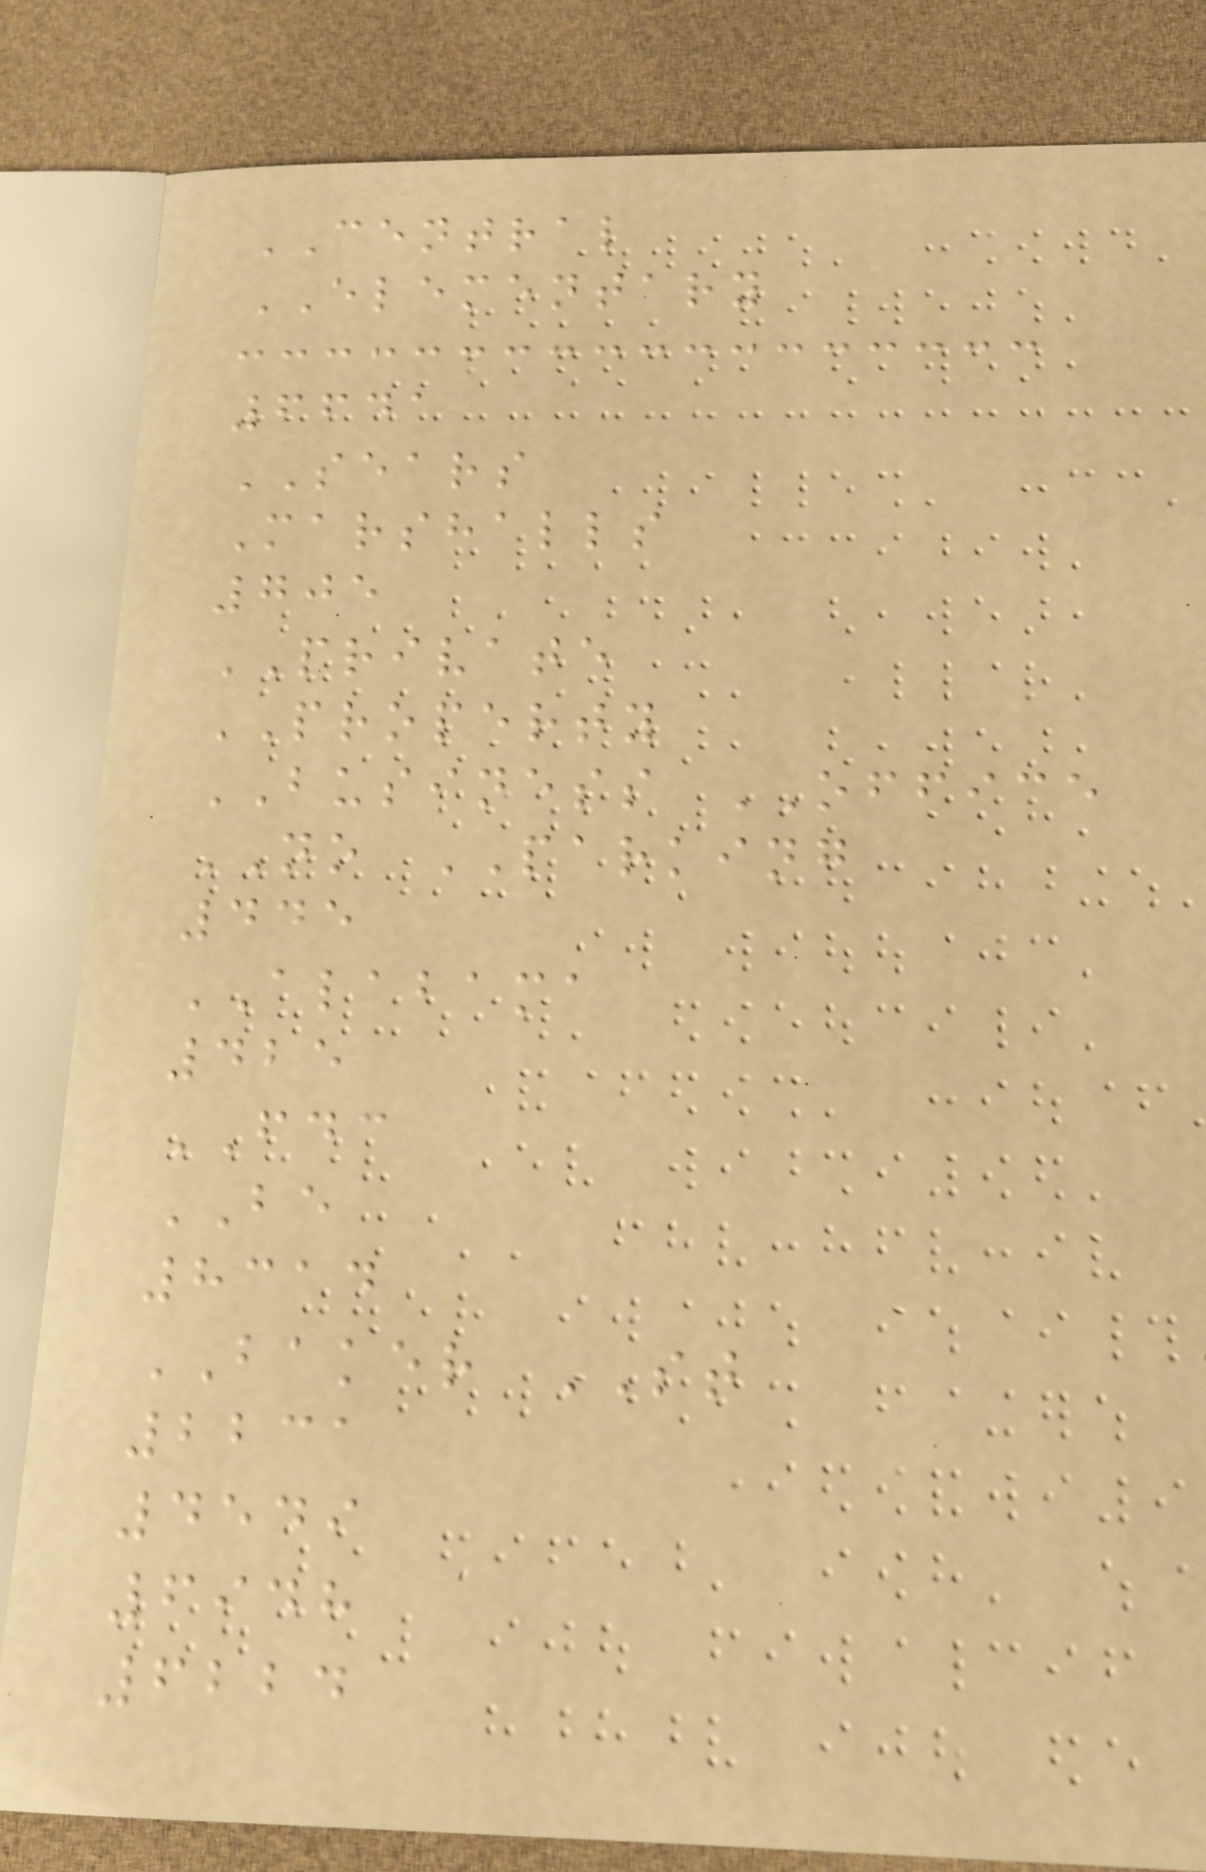CENTRAL
ELEMENTARY
6641
SEARS
Marshalls
705
PRIVATE
PROPERTY
BUSINESS OFFICE
NO PARKING
445
ALABAMA
425
FDC
BE
8314
BAKER ST
2231
4549
6948
6224
